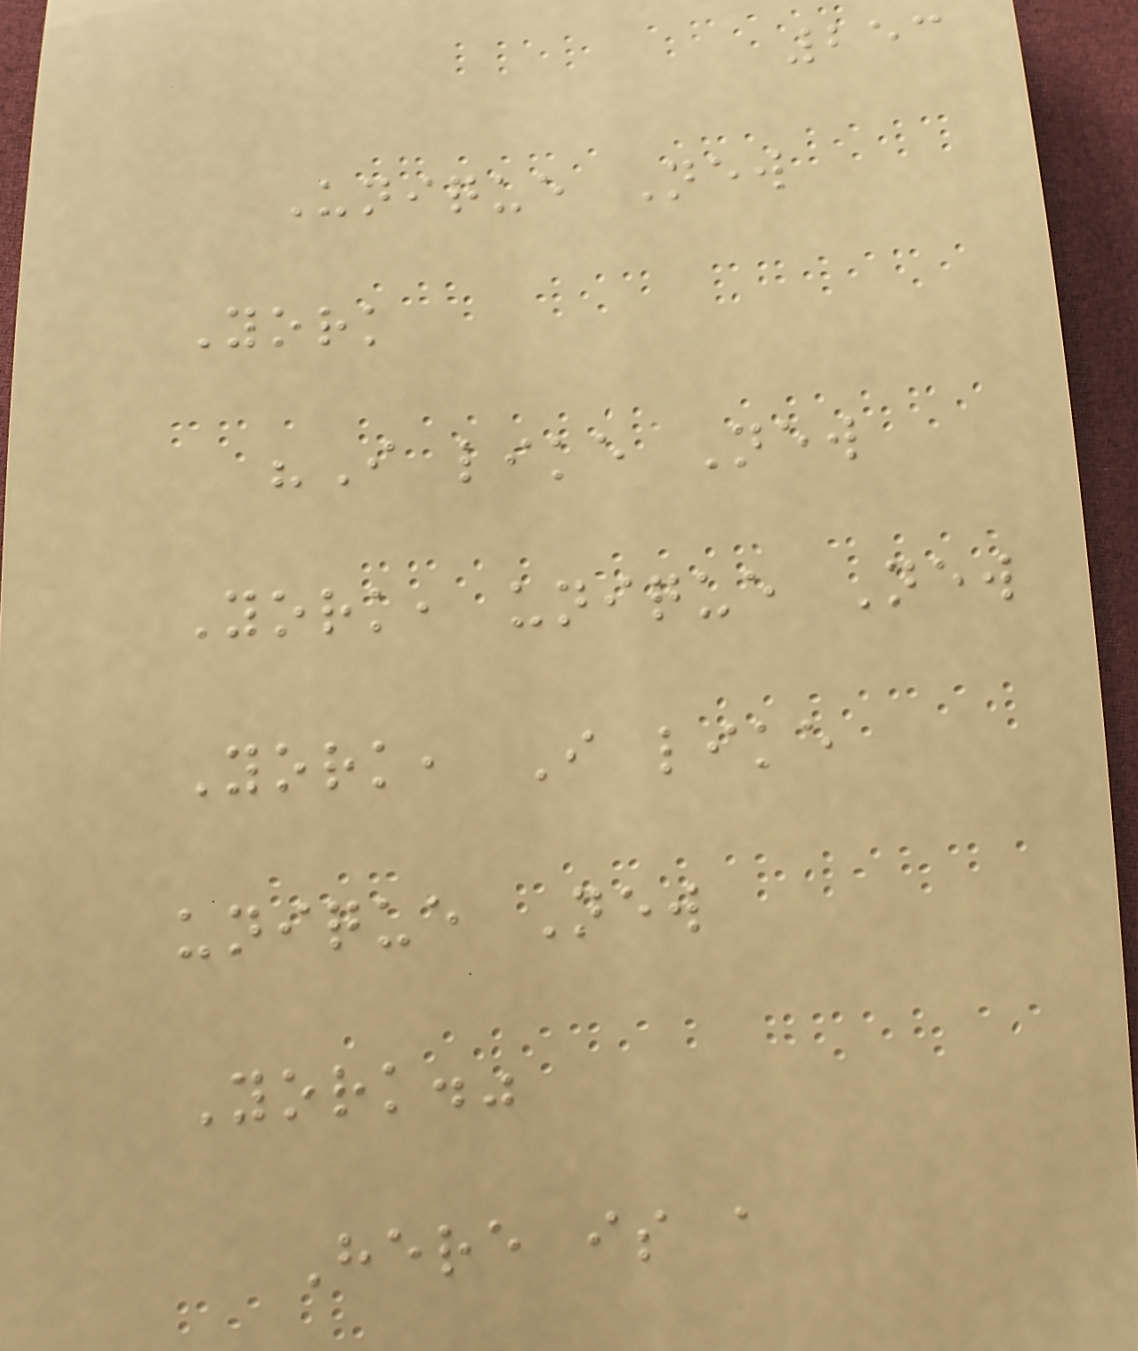253
Unique New
York
"I like New
York, unique New
York, I like
unique New
York."
Here is a
